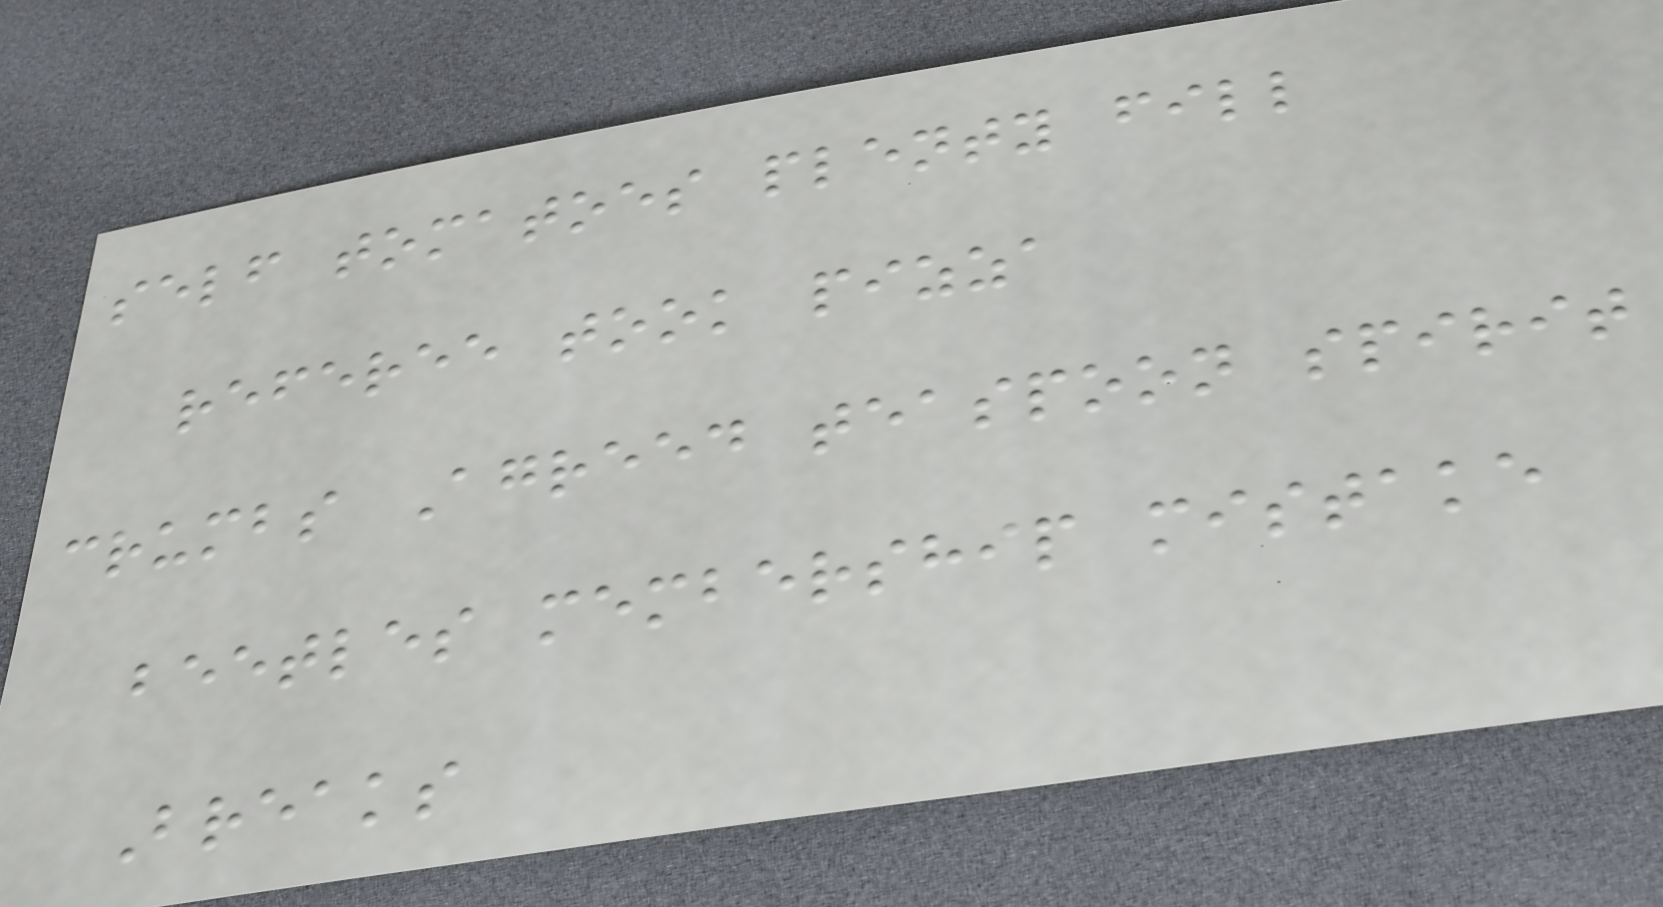self tomatoes plenty fill
referee took pizza
crumbs Agreed teaspoon spirit
beetles membership mistake
Breaks
